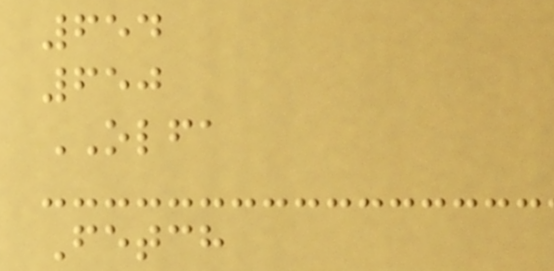654
650
OLFA
Fetch
